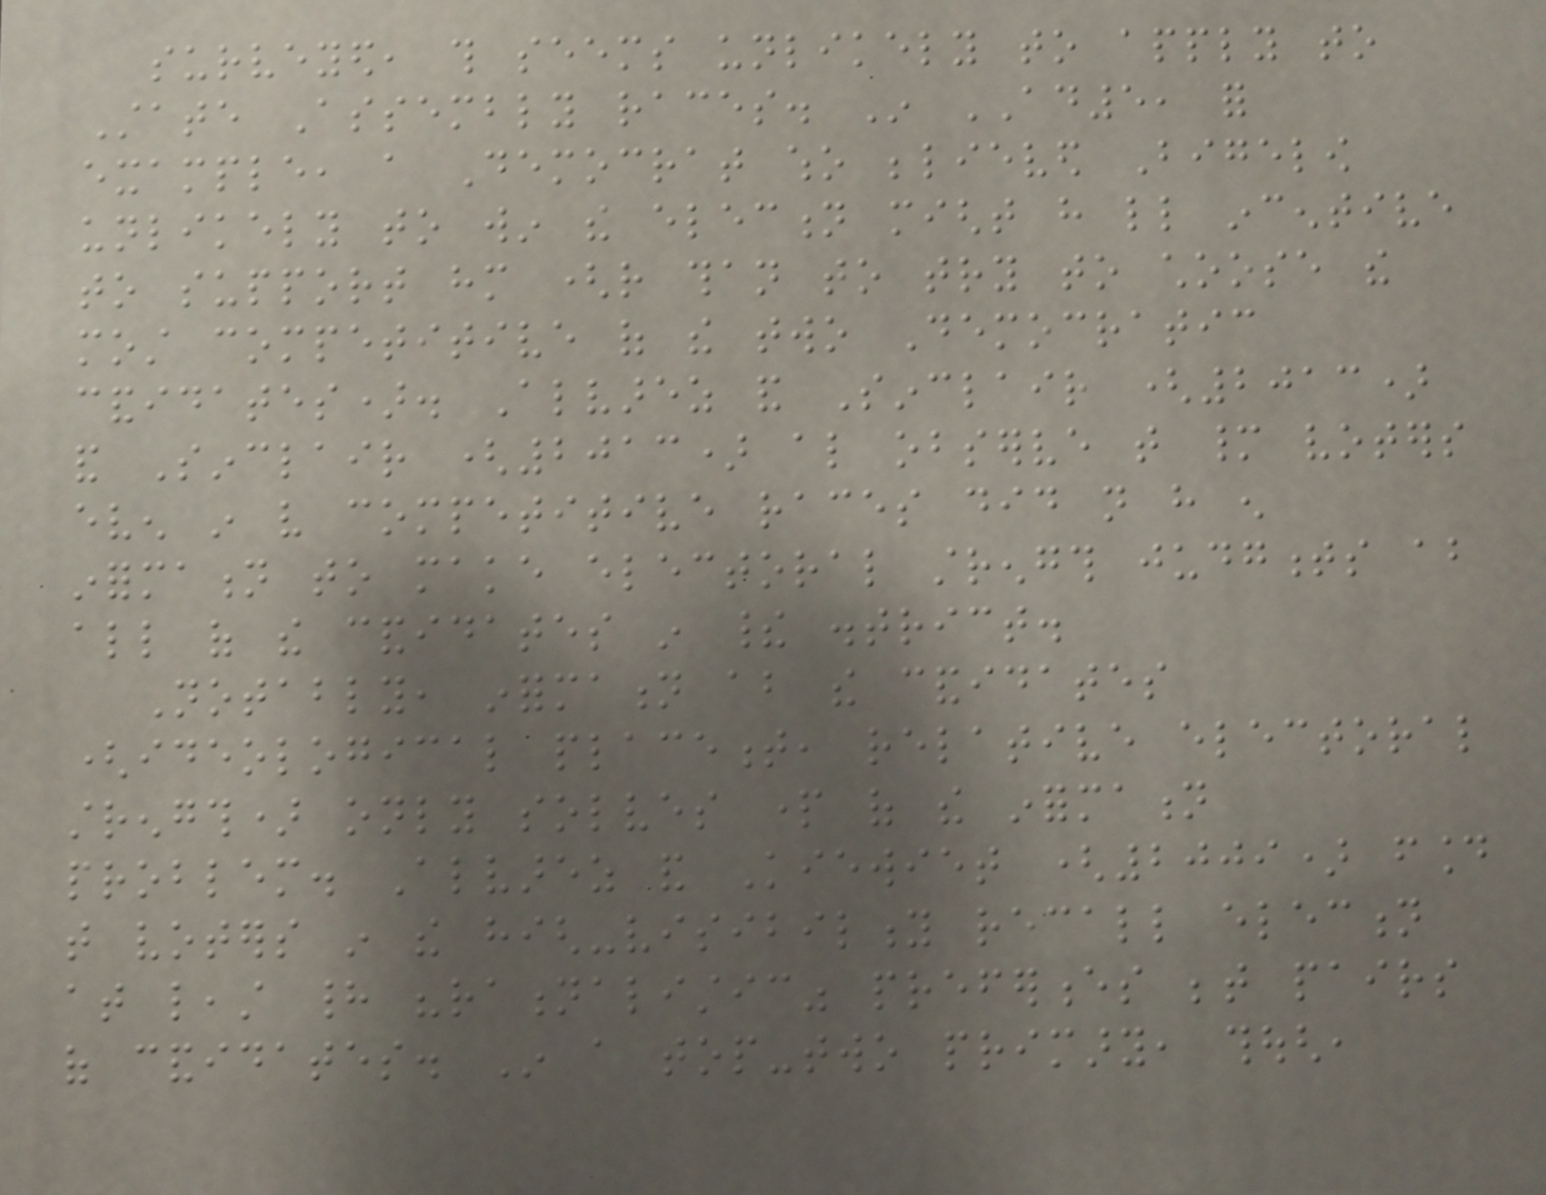surveyed, this seems unlikely to apply to
State Assembly races. In AD5, for
example, a Democrat who believed Bigelow
unlikely to win the election might have little incentive
to support him (rather than to try to choose the
most competitive of the two Democratic
candidates). Alvarez and Sinclair (2013)
and Sinclair (2013) also observe that many voters
even in very competitive races did not have enough
information to make electoral strength judgments about
all of the candidates in their district.
Notably, information about the candidates
(ideological placement, relative electoral
strength) only solves part of the information
problem. Alvarez and Kiewiet (2009) found
that voters in the high-visibility recall election
at least had "rationalistic" preferences between pairs
of candidates. In a top-two primary, though,
